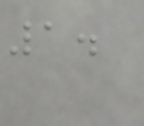1.
